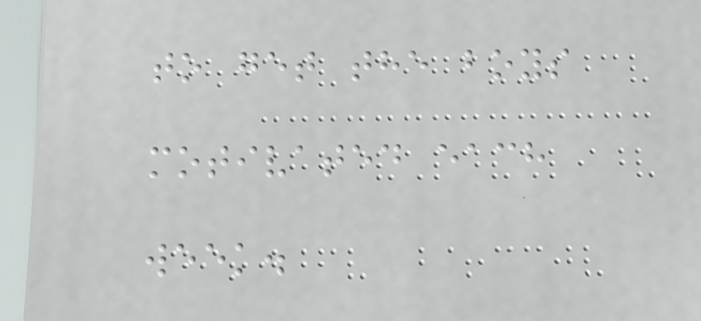to get the boys
motivated each
week.
